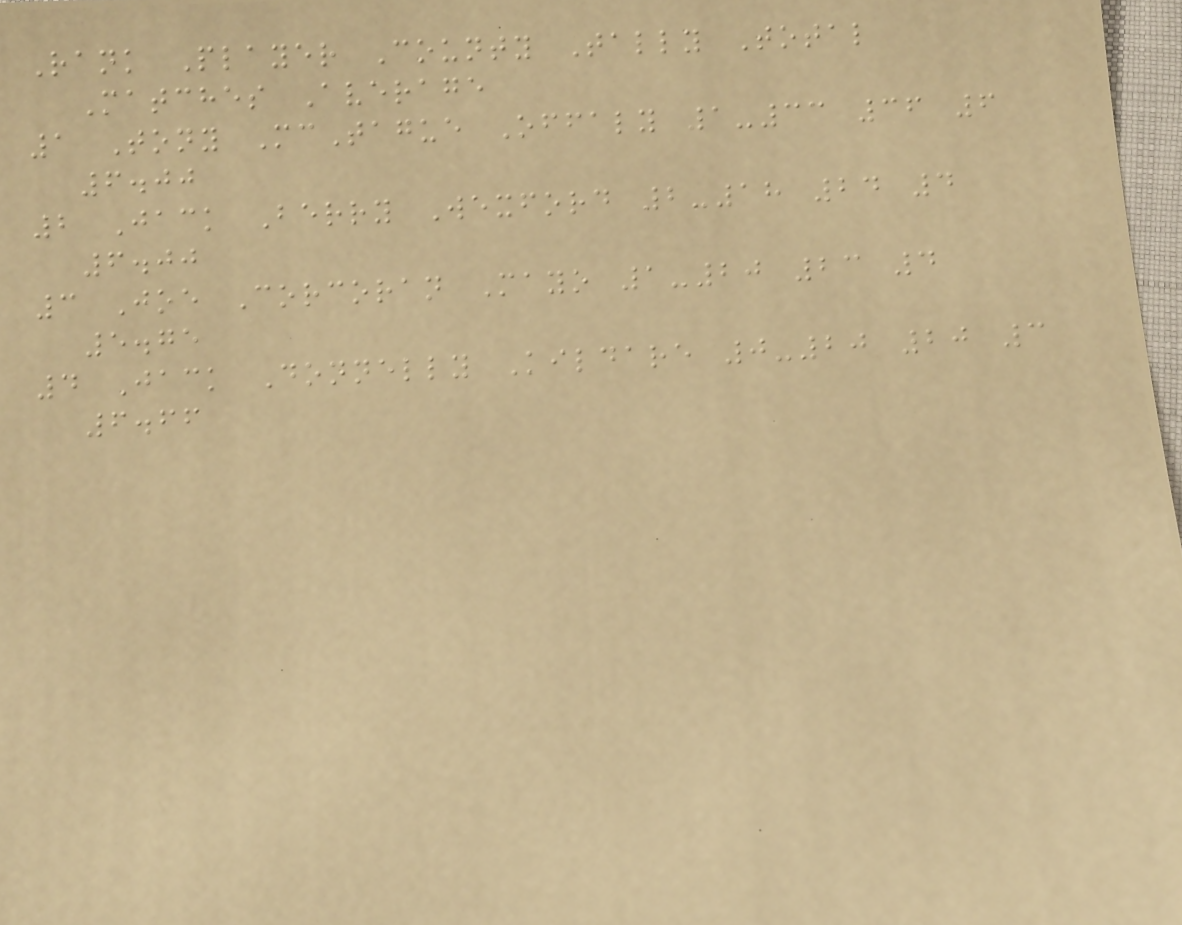Rank Player County Tally Total
Matches Average
1 Tony McTague Offaly 1-33 36 6
6.00
2 Jack Berry Wexford 2-18 24 4
6.00
3 Joe Corcoran Mayo 1-20 23 4
5.75
4 Jack Donnelly Kildare 0-20 20 3
6.66
